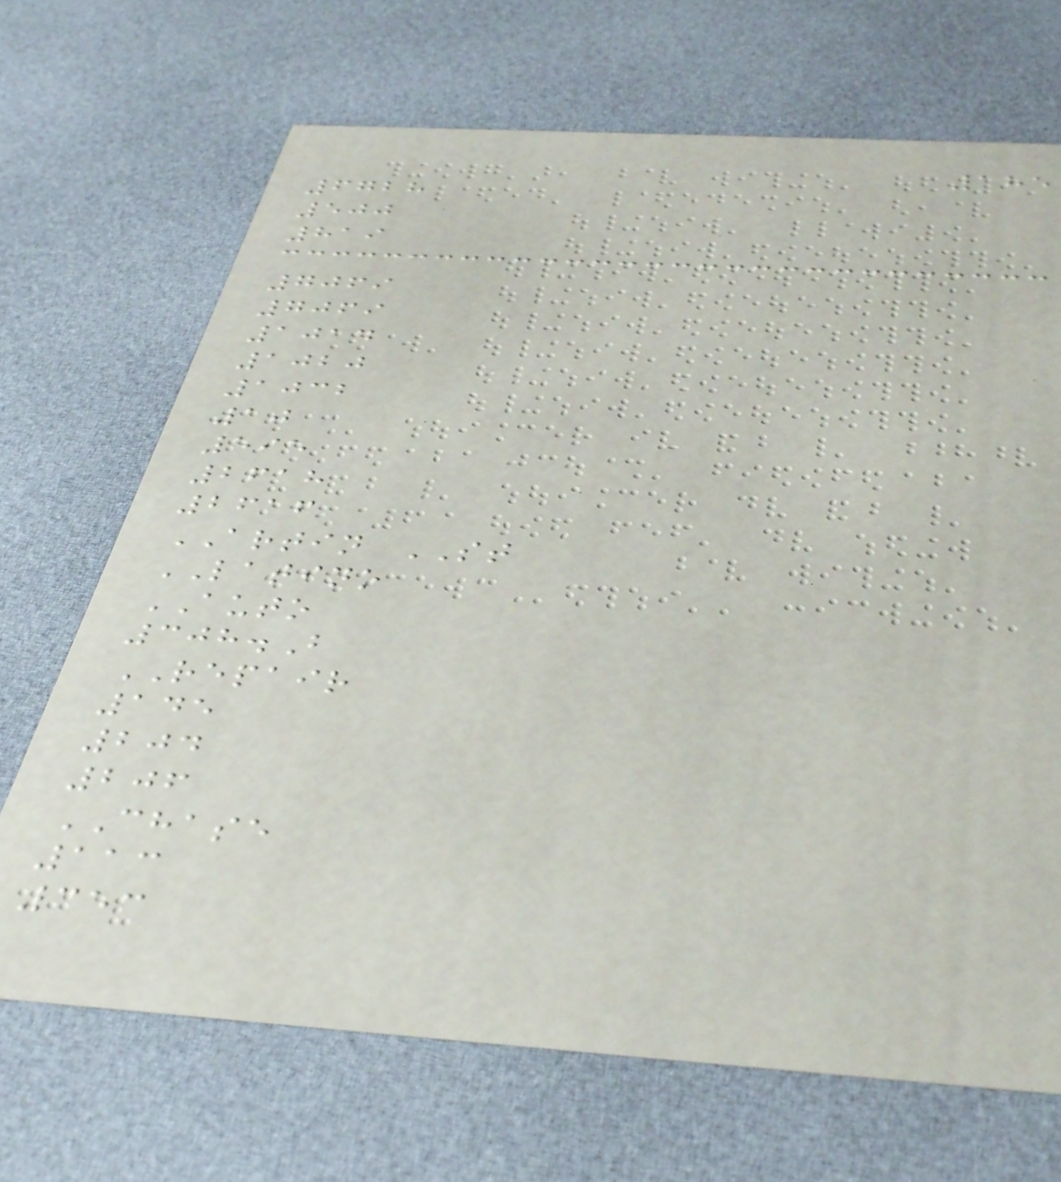185
6728
500
819
7069
7069
1014
1020
1032
10
595
2618
2616
ARTIN ST
LATINO
AUTO
308.B
REPAIR
145
204
206
CHASE
113
353
